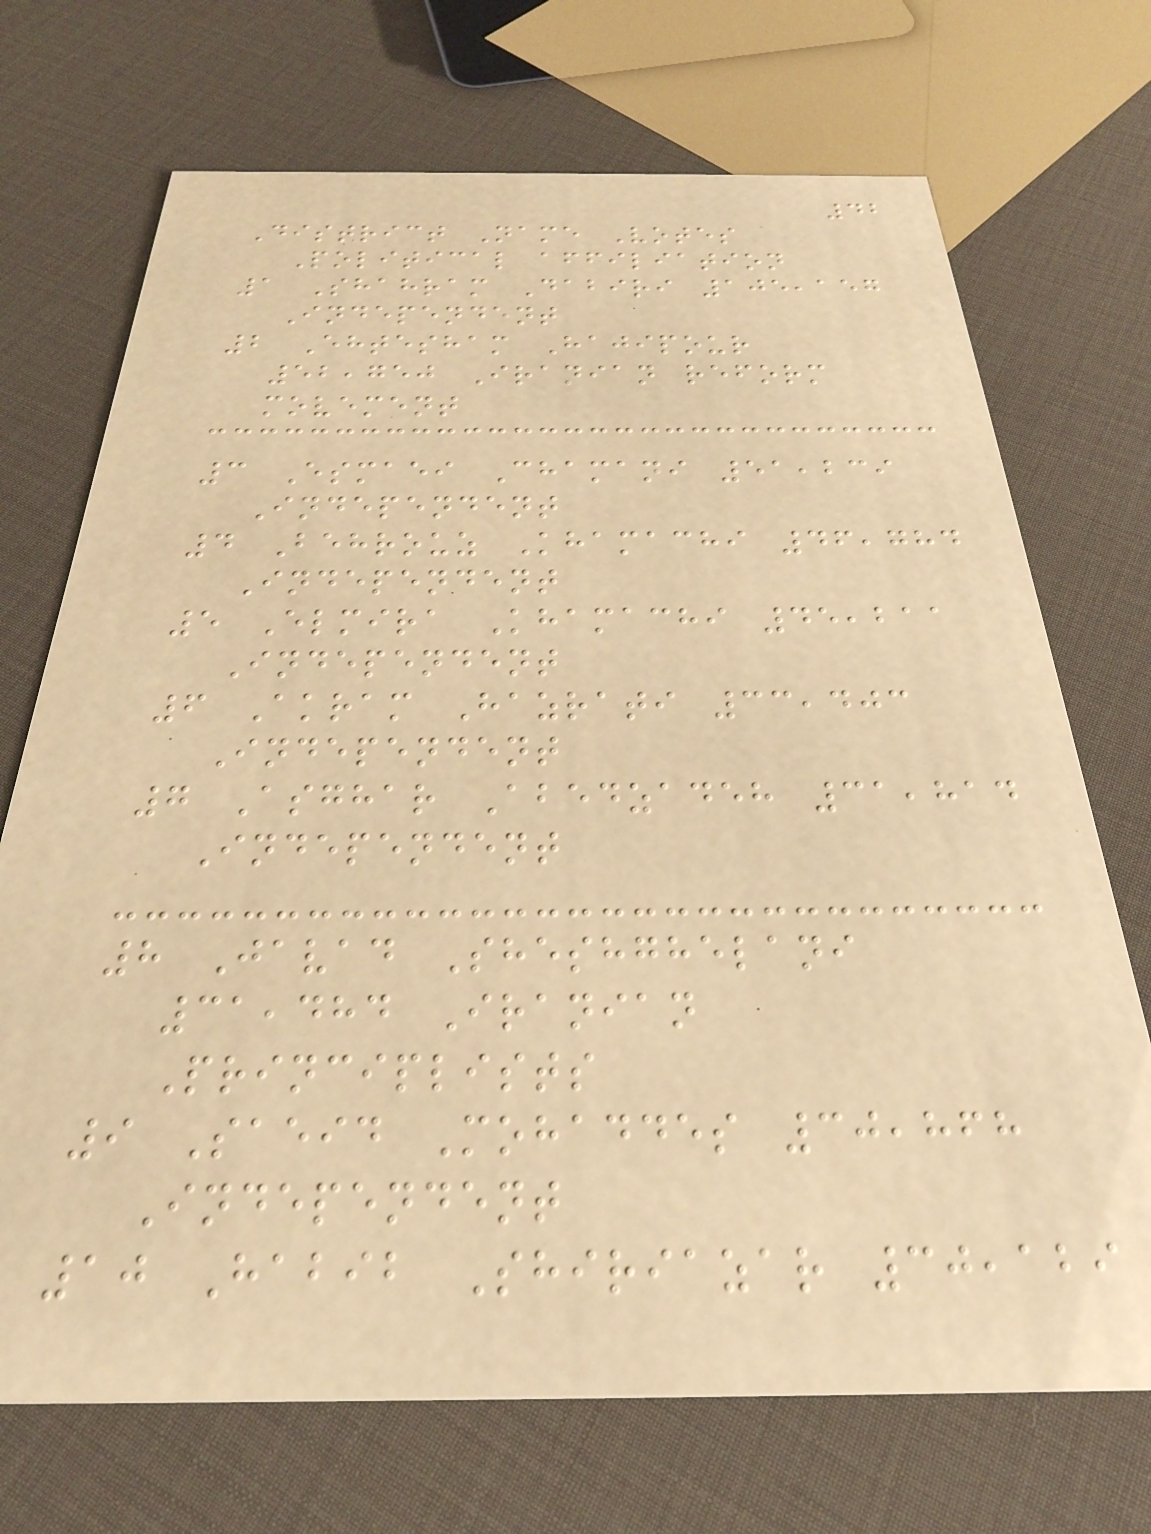42
District Name Votes
Political affiliation
1 Shahram Dabiri 105,157
Independent
2 Ehtesham Hajipour
52,750 Iranian reform
movement
3 Esmaei Chamani 51,239
Independent
4 Behrouz Khamachi 46,784
Independent
5 Elmira Khamachi 45,211
Independent
6 Akram Hazrati 33,403
Independent
7 Asghar Abedzadeh 31,814
Independent
8 Javad Sheshghelani
31,484 Iranian
Principlists
9 Saeid Mohaddes 30,868
Independent
10 Habib Shiriazar 30,129
